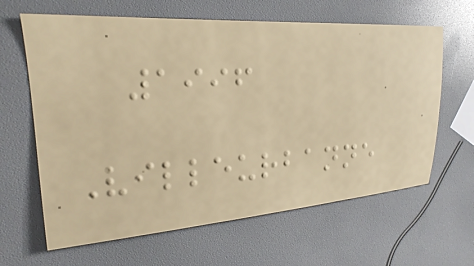1996
Villeurbanne
